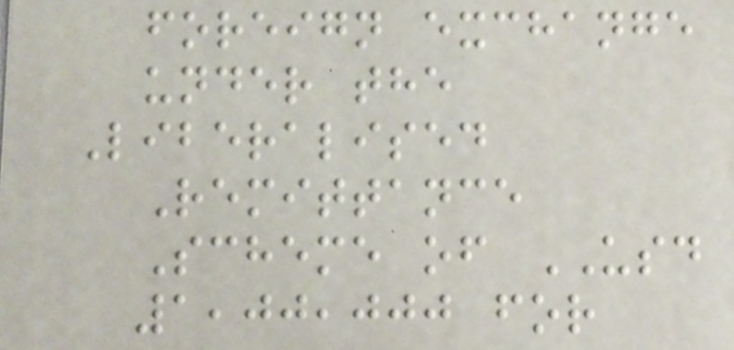foreign exchange
under the
Liberalised
Remittance
Scheme of USD
1,00,000 for
